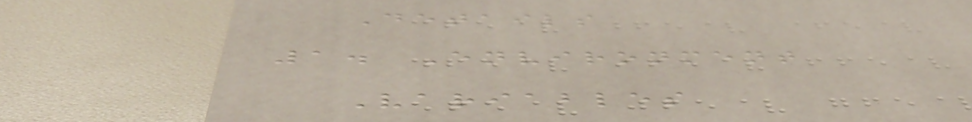Details
1. Environment
Variables
